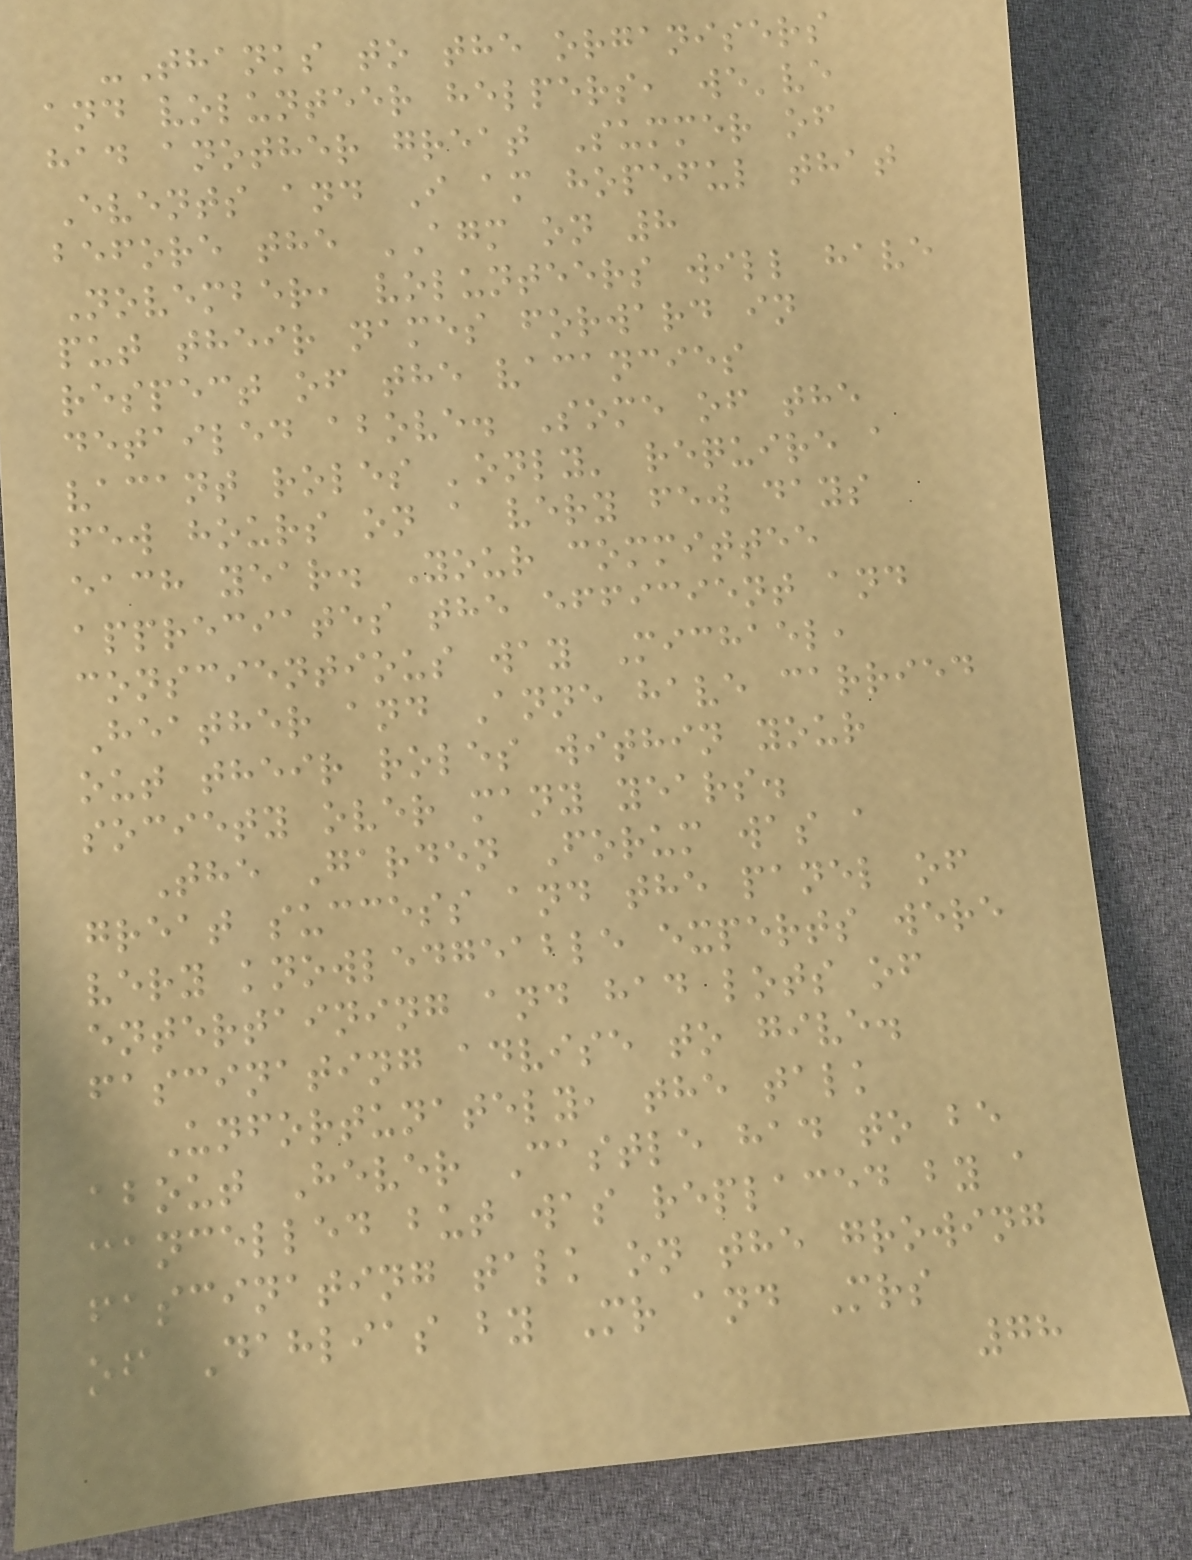-Thanks to the organisers
and volunteer helpers, we've
had another great Summer of
Events and I am hopeful that
before the AGM on 8
November, volunteers will have
put their names forward in
respect of the vacancies
detailed above. Some of the
vacant roles 'only' require a
few hours on a very few days
each year. Your committee
appreciates the efficient and
conscientious way Michael,
Heather and Anne have carried
out their roles within your
society over many years.
The Garden Forum was a
great success and the panel of
very knowledgeable experts were
entertaining and had lots of
fascinating advise to give.
Unfortunately, the talk
about Hever Castle had to be
cancelled but was replaced by a
fascinating talk on the growing
of Dahlias by Mr and Mrs
78
